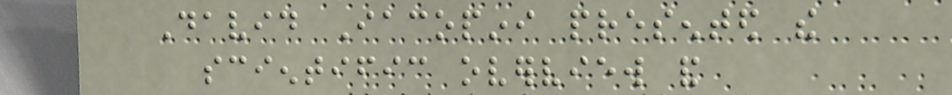David Iacopini presented the
scientific overview and
